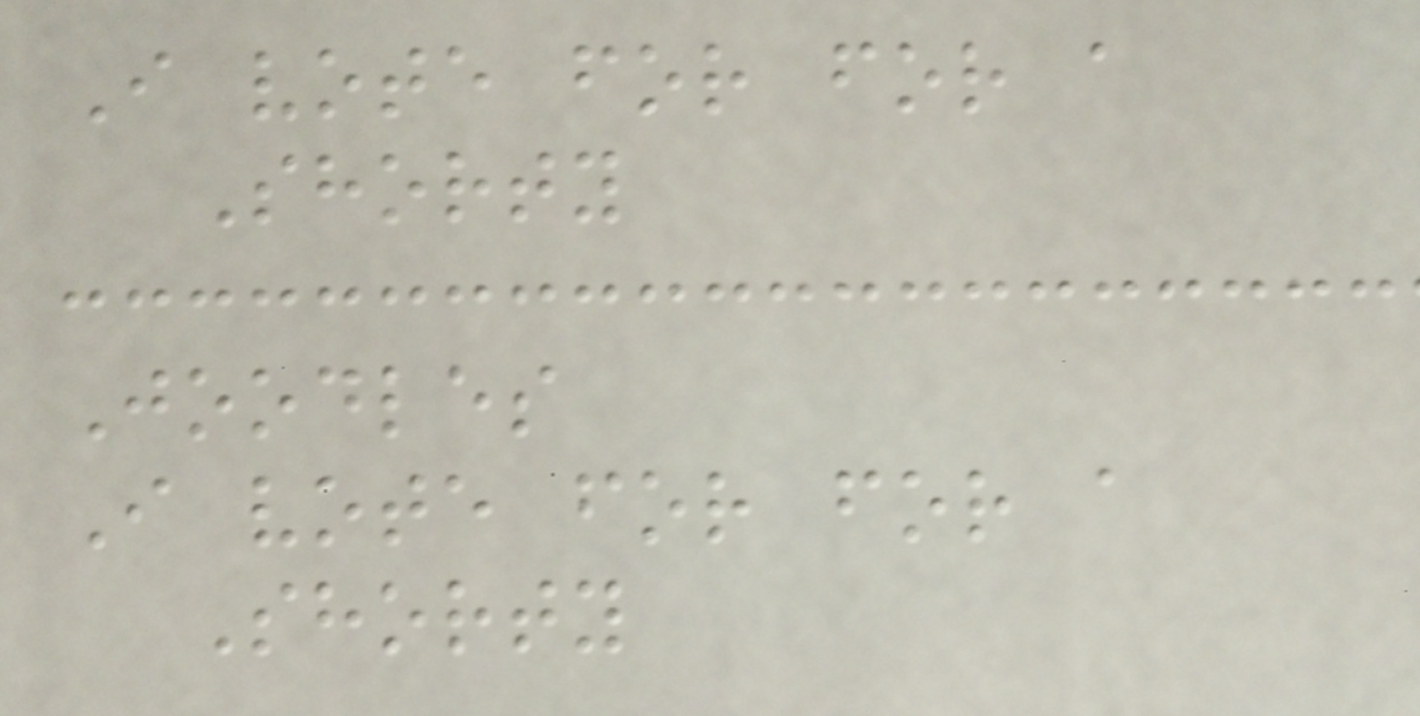I vote for for a
Shorty
Joodles
I vote for for a
Shorty
